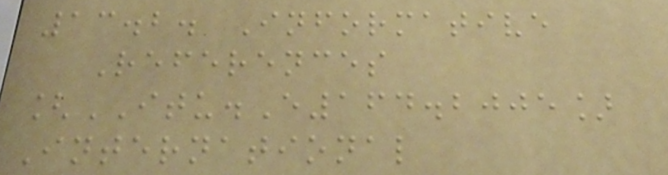13.2. Informative
References
[ITU.E164.2005]
International
